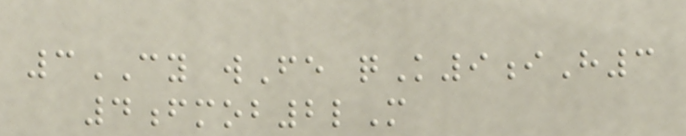3CY wFe qK9iH3
4fmob2lM
